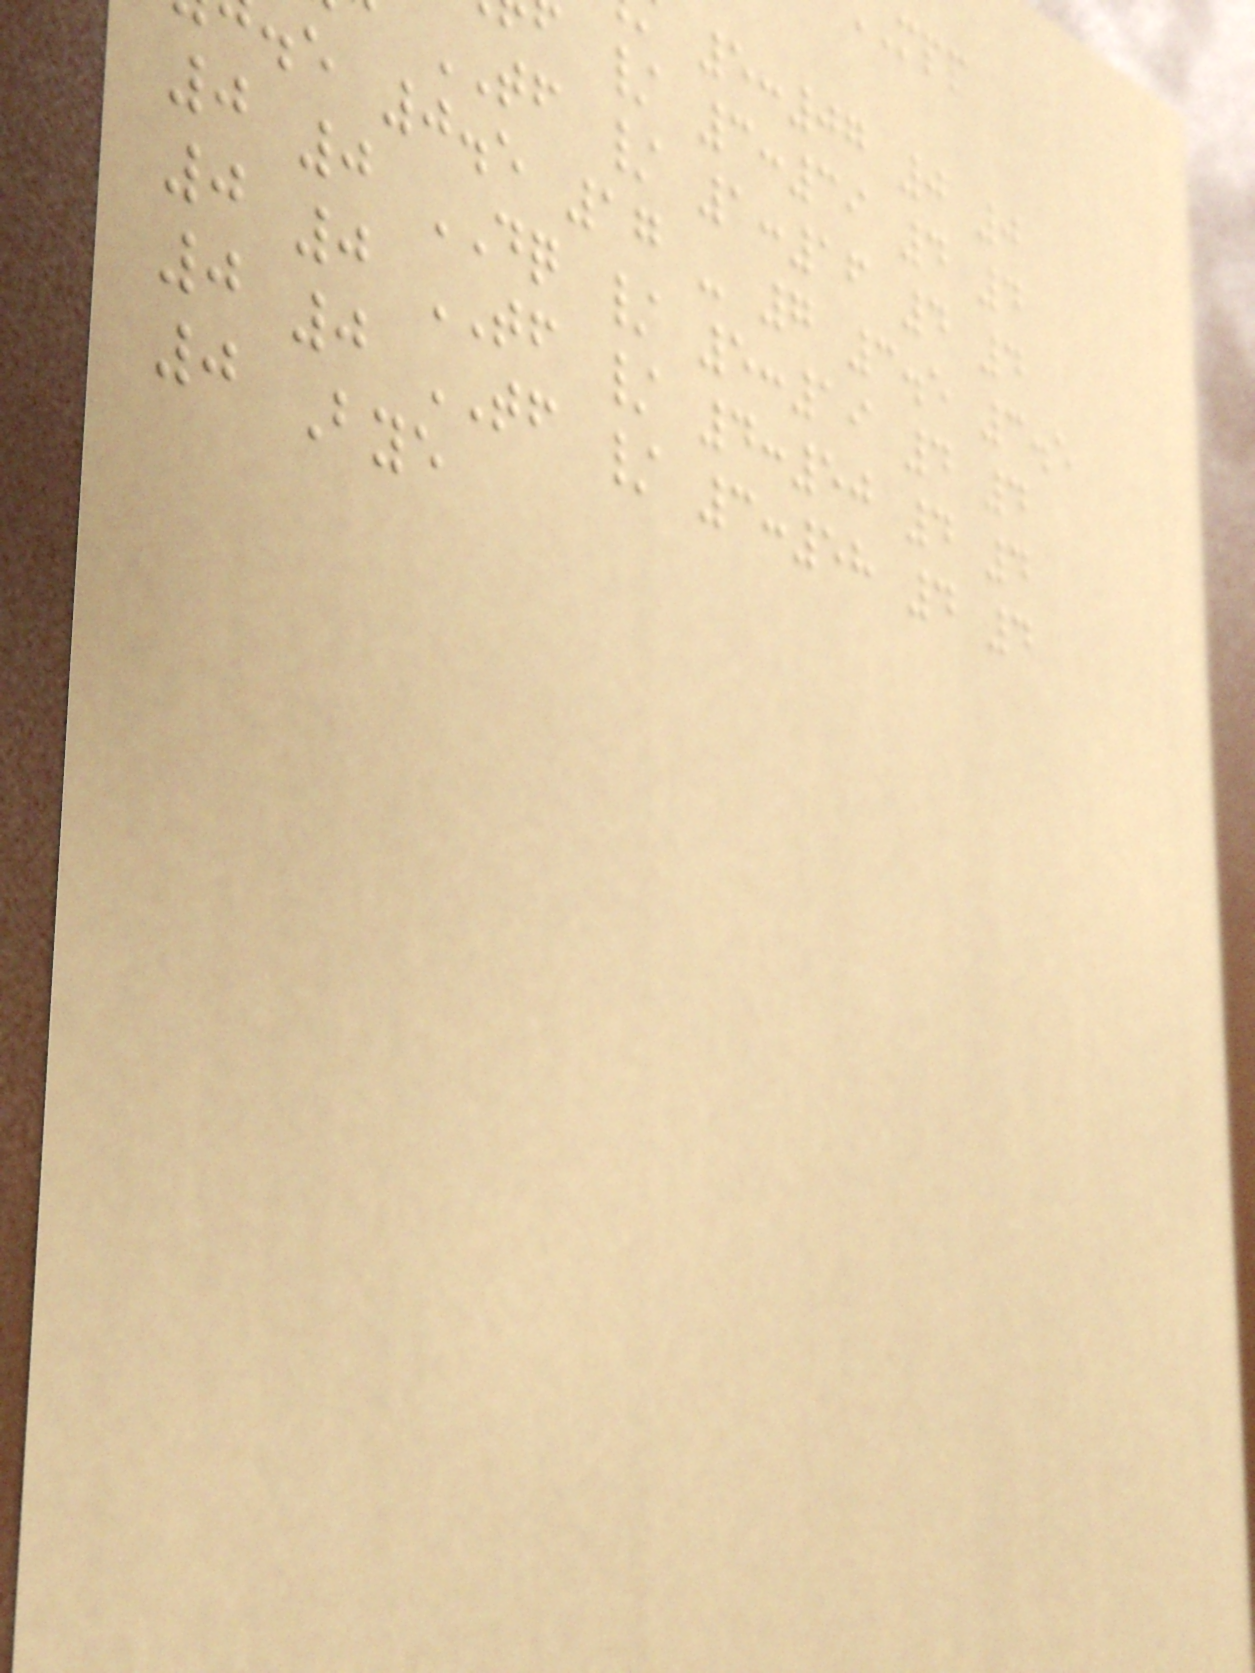5:07 0 0
/ 3:39 4 4
TF / 1:16 4 4
.e 0.5 17 - 7 3.5 3.5
0 0 DQ / 5:19 4 4
0 0 TF / 4:50 4 4
0 0 TF / 3:58 4 4
0 Bye
